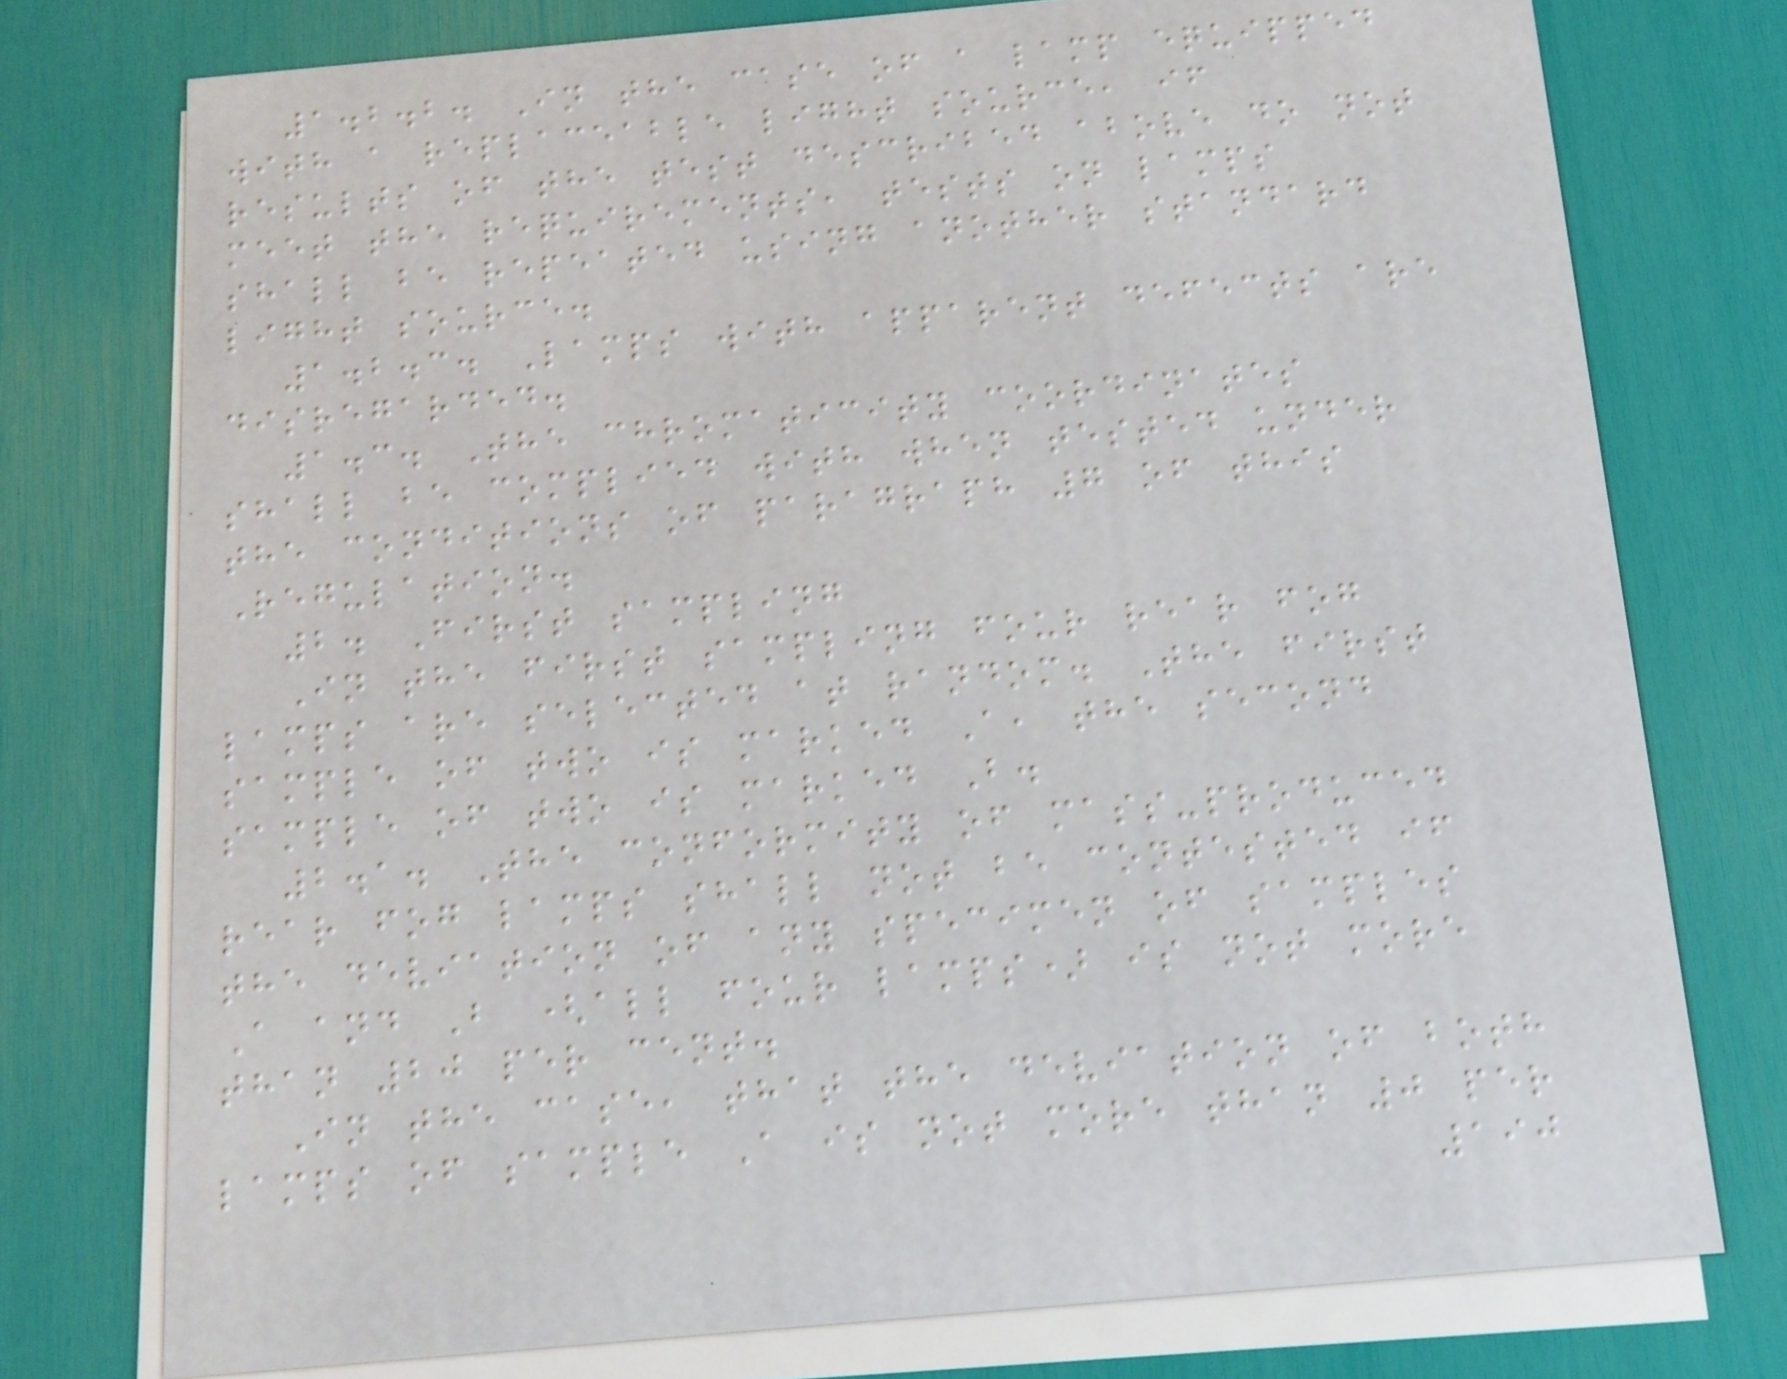1.2.2. In the case of a lamp equipped
with a replaceable light source, if
results of the test described above do not
meet the requirements, tests on lamps
shall be repeated using another standard
light source.
1.2.3. Lamps with apparent defects are
disregarded.
1.3. The chromaticity coordinates
shall be complied with when tested under
the conditions of paragraph 7 of this
Regulation.
2. First sampling
In the first sampling four rear fog
lamps are selected at random. The first
sample of two is marked A, the second
sample of two is marked B.
2.1. The conformity of mass-produced
rear fog lamps shall not be contested if
the deviation of any specimen of samples
A and B (all four lamps) is not more
than 20 per cent.
In the case, that the deviation of both
lamps of sample A is not more than 0 per
190
